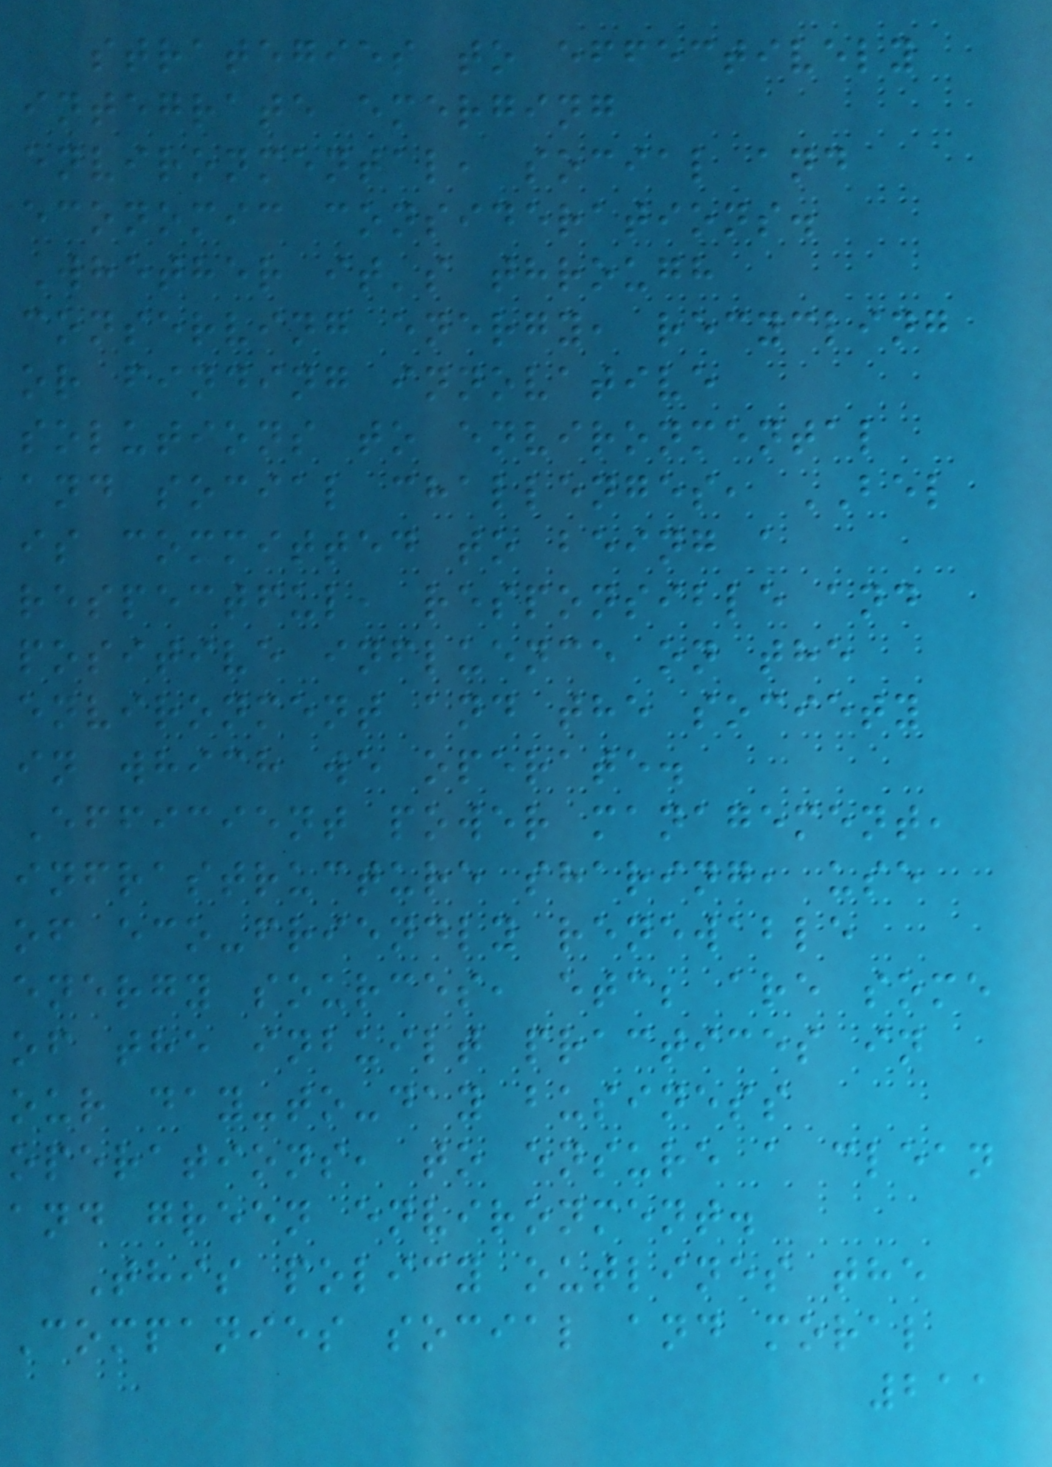strategies to effectively
integrate emerging
environmental, social and
economic considerations.
Whether it's through
conserving energy, recycling
or finding innovative
solutions to environmental
and social challenges, BEL
is committed to being a
respectful, responsible and
positive influence on the
environment and the society
in which we operate.
Efficient power management,
infrastructure sharing, use
of eco-friendly renewable
energy sources, etc; are some
of the inbuilt practices in
our day-to-day business
operations, to ensure a clean
and green environment.
This policy outlines the
Companies social and moral
211
